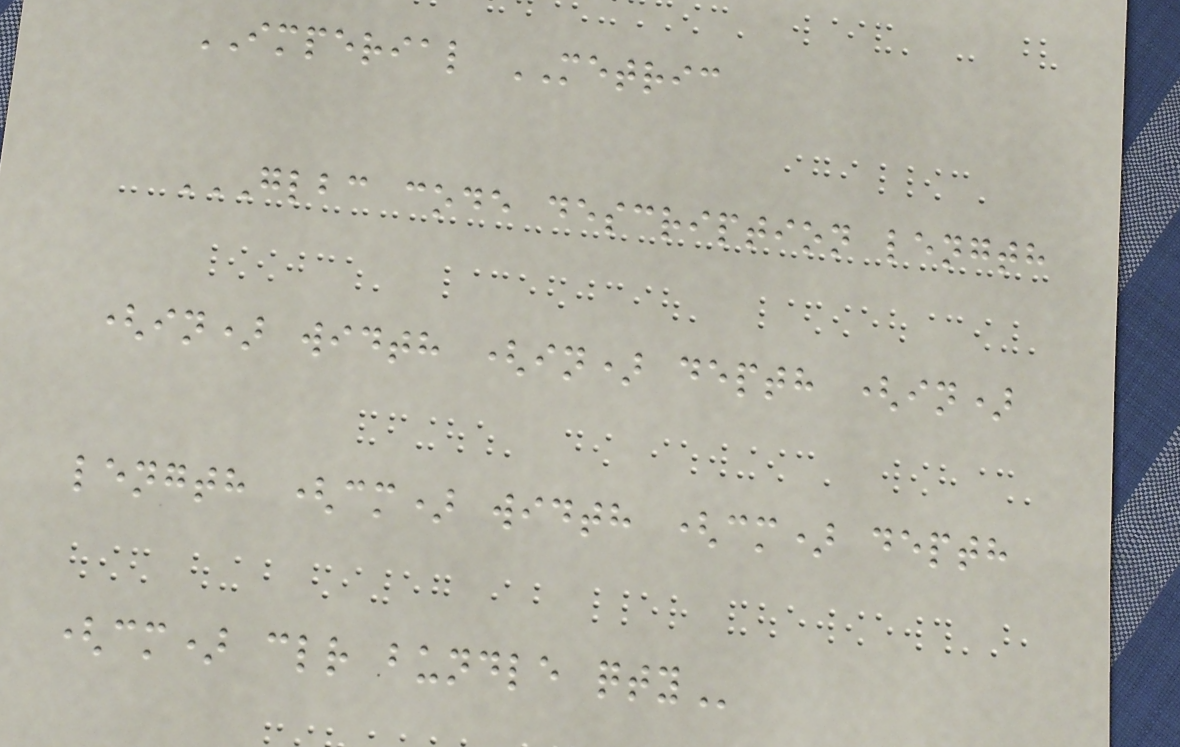IMPERIAL METRIC
GLBC CODE DESCRIPTION LENGTH
(IN) WIDTH (IN) DEPTH (IN)
LENGTH (CM) WIDTH (CM) DEPTH
(CM) CLR BUNDLE QTY
